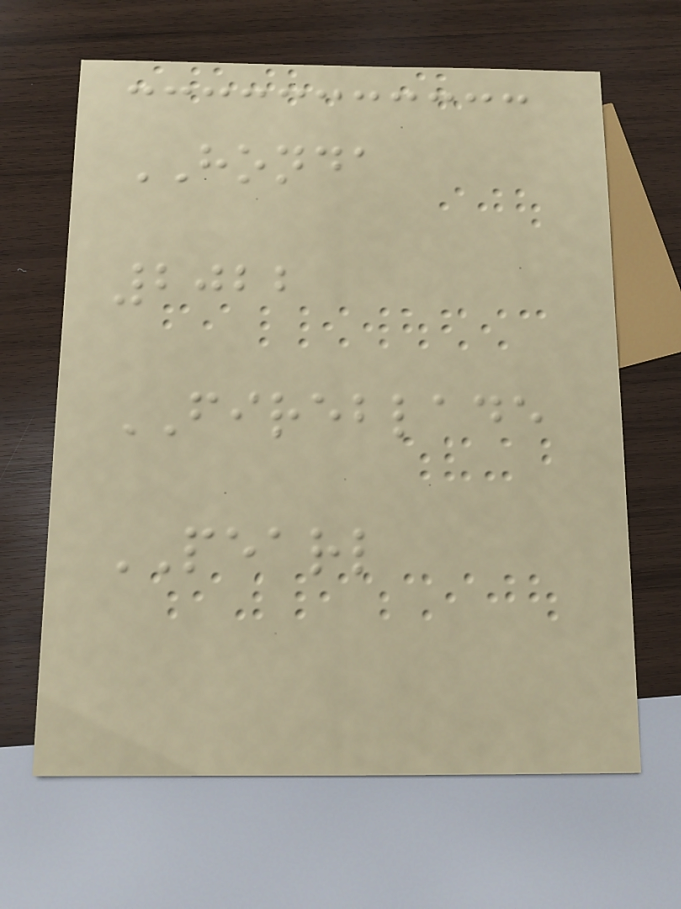HONDA
2022
FIREBLADE
PEARL
